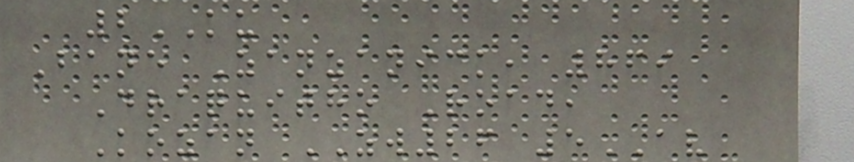2KU
Bane Zanzanick, 869
Draquitho Road,
Kozan ZW26 5AV
